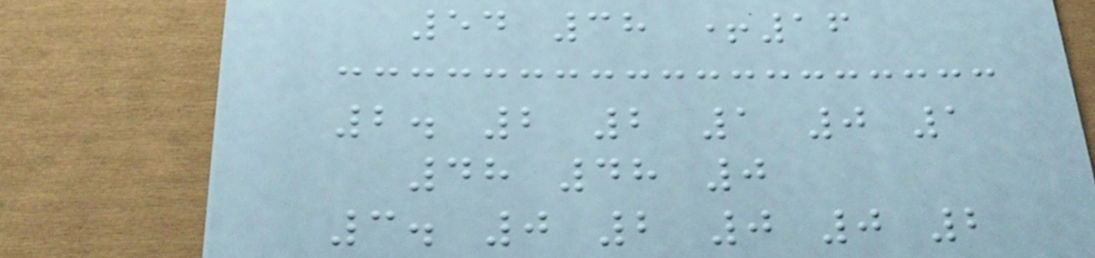54 38 +16
2. 2 2 1 0 1
48 48 0
3. 0 2 0 0 2
